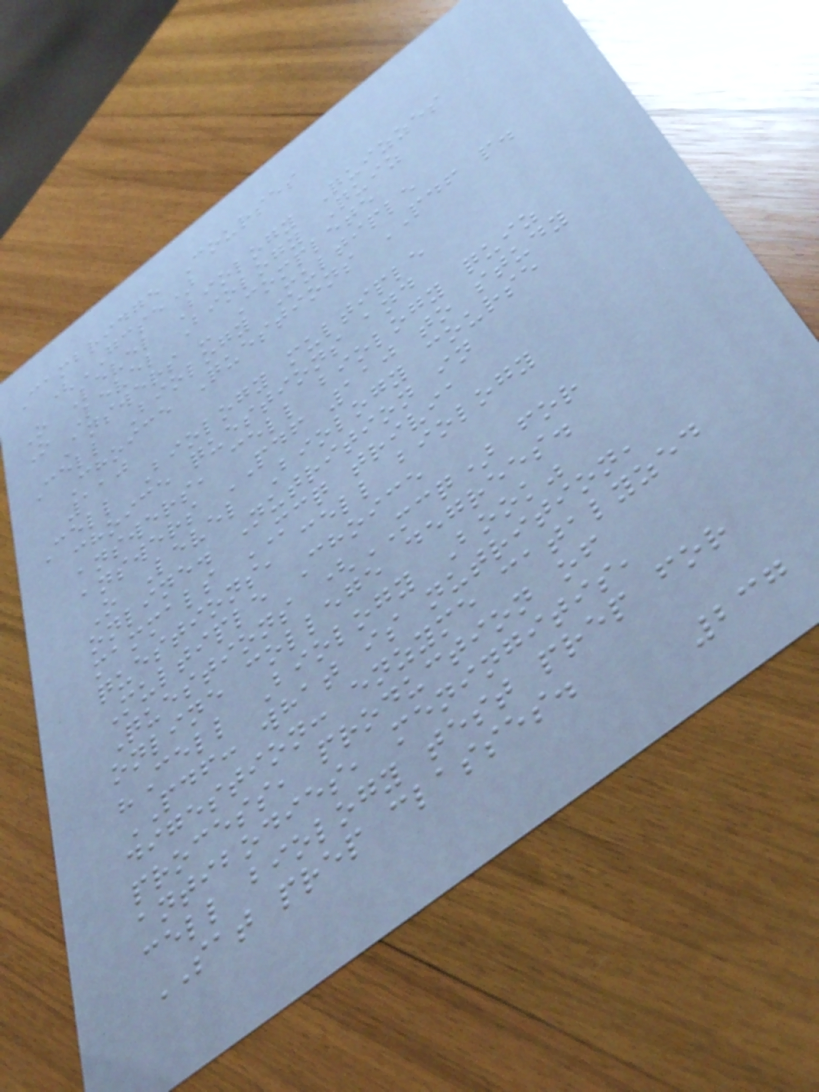Cambridge Courses
(GCSE)
O Level Biology Quizzes
O Level Biology Quiz
Answers - Complete
Cell Biology Multiple
Choice Questions PDF p.
110
Cell Biology multiple
choice questions and
answers, cell biology quiz
answers PDF 110 to study
O Level Biology course
online. Nutrition in
mammals MCQ trivia
questions, cell biology
Multiple Choice
Questions (MCQ) for
online college degrees.
"Cell Biology Book"
PDF: what is nutrition,
digestion: enzyme catalyzed
process, production of
antibodies, meningitis,
cell biology test prep for
SAT prep classes.
237
